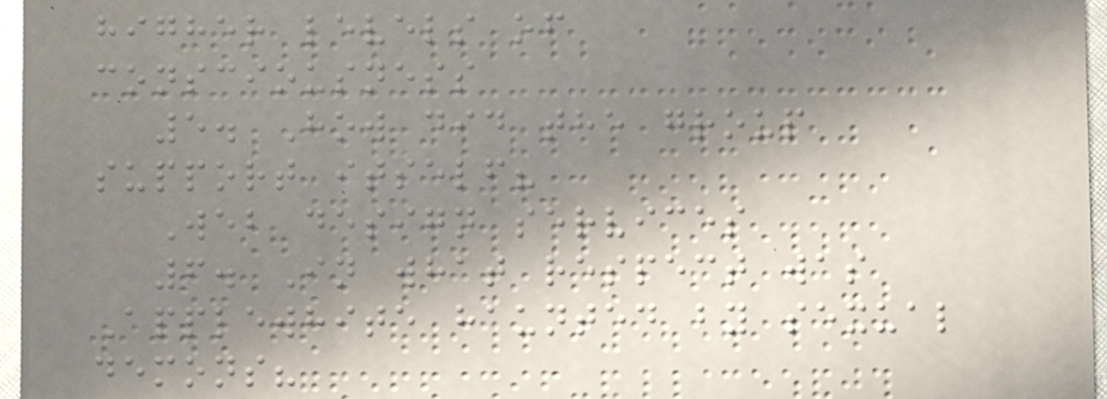higher levels of
consciousness
5. How did the group
support itself?
Web design services
6. In what respect was
Applewhite haunted by sexual
demons?
